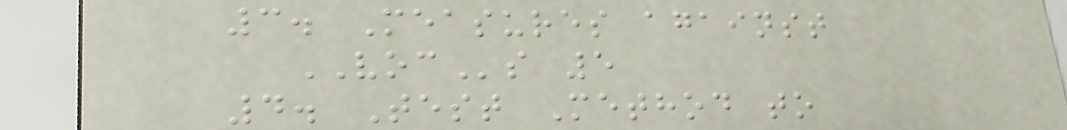3. Measures against
VOCs 5
4. Test Method to
